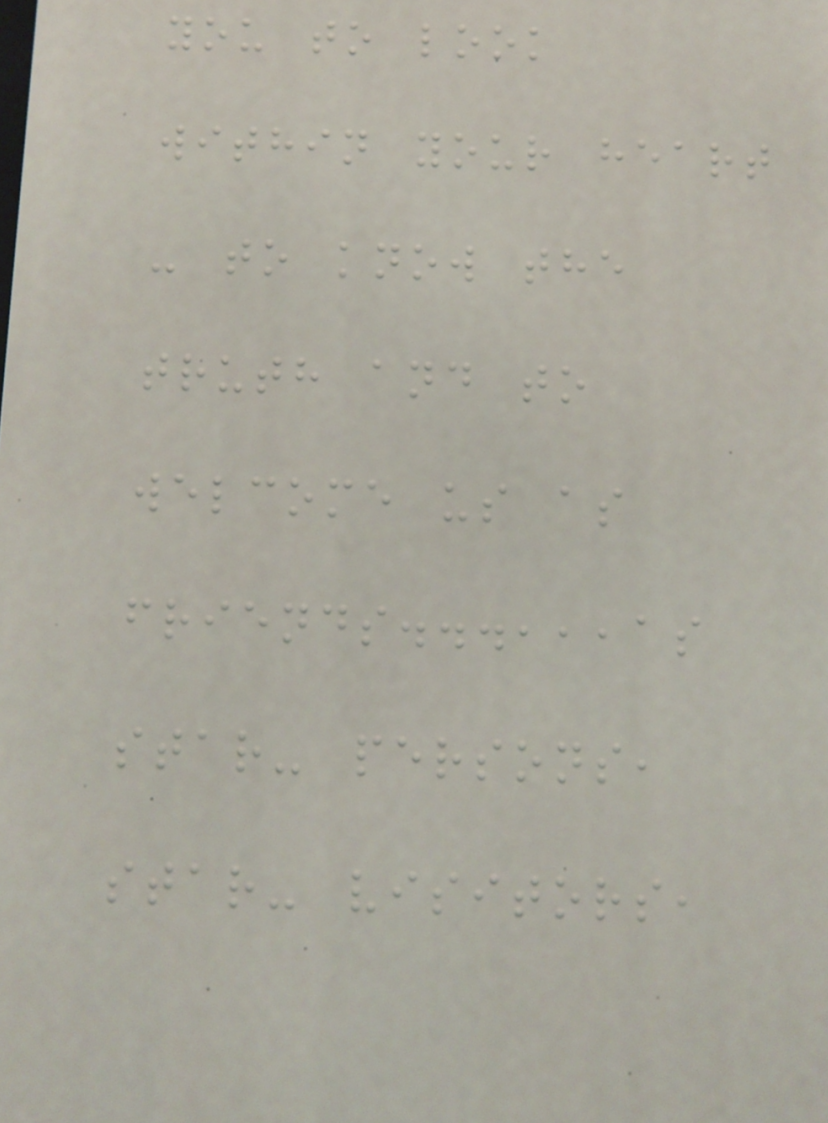you to look
within your heart
- to know the
truth and to
welcome us as
friends...,,,as
star- persons,
star- visitors,
